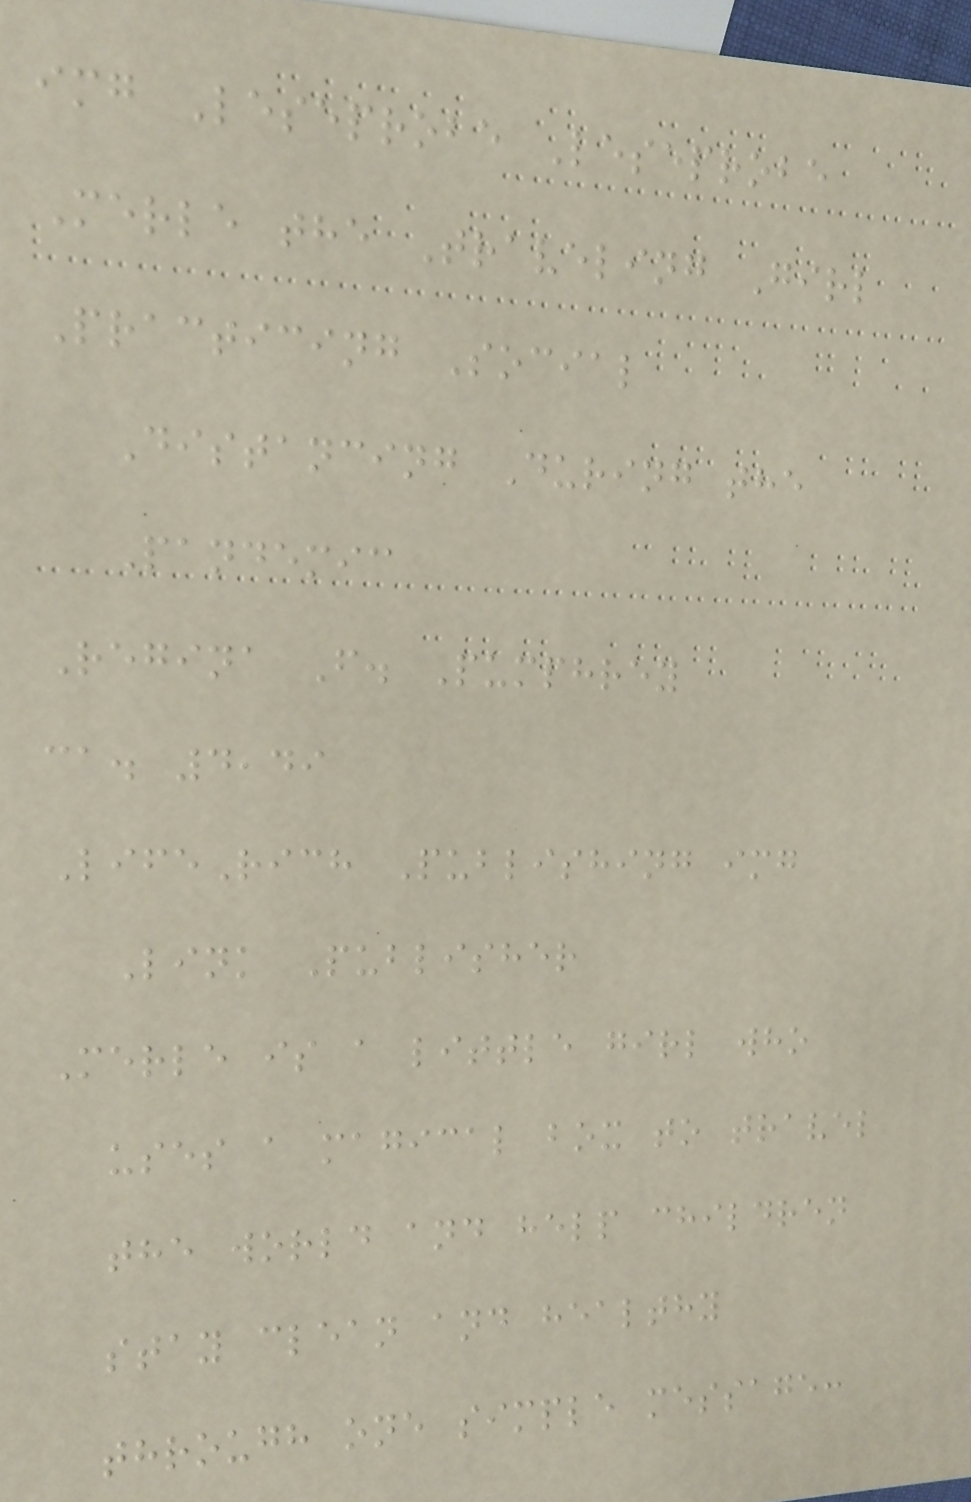img Leseprobe Leseprobe
Merle the Traveling Girl
Practicing Social
Distancing During the
Pandemic
Regina F. Pumphrey
ca. 4,49
LifeRich Publishing img
Link Publisher
Merle is a little girl who
uses a magical box to travel
the world and help children
stay clean and healthy
through one simple message:
